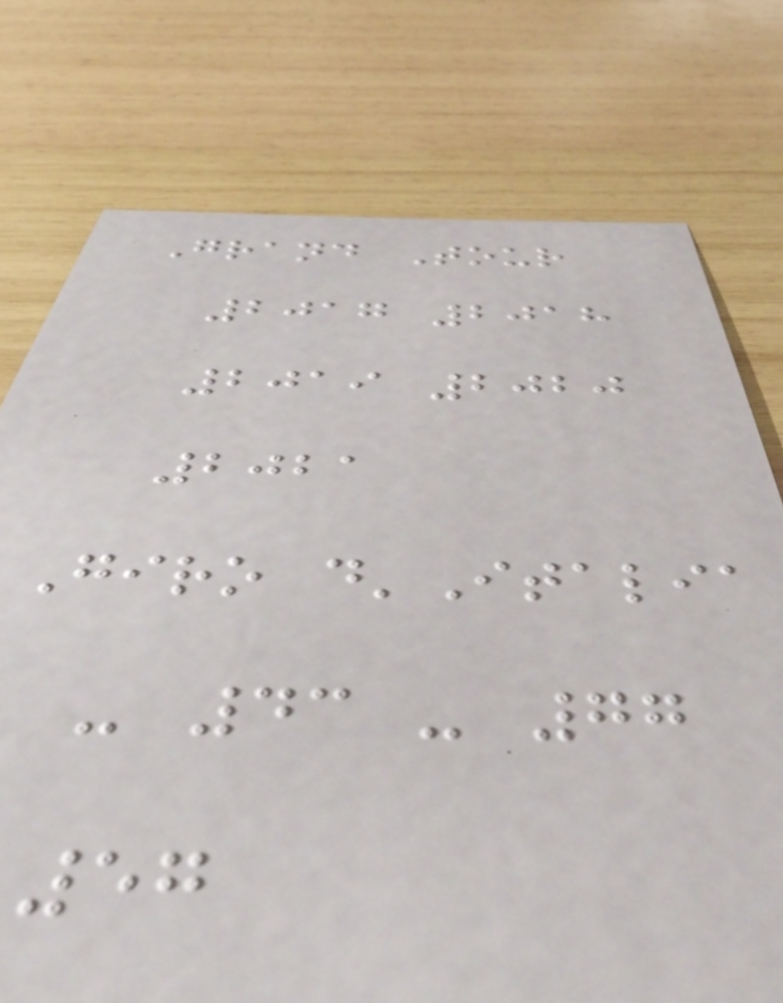Grand Tour
2017 2018
2019 2020
2021
Giro d'Italia
- 43 - 77
57
